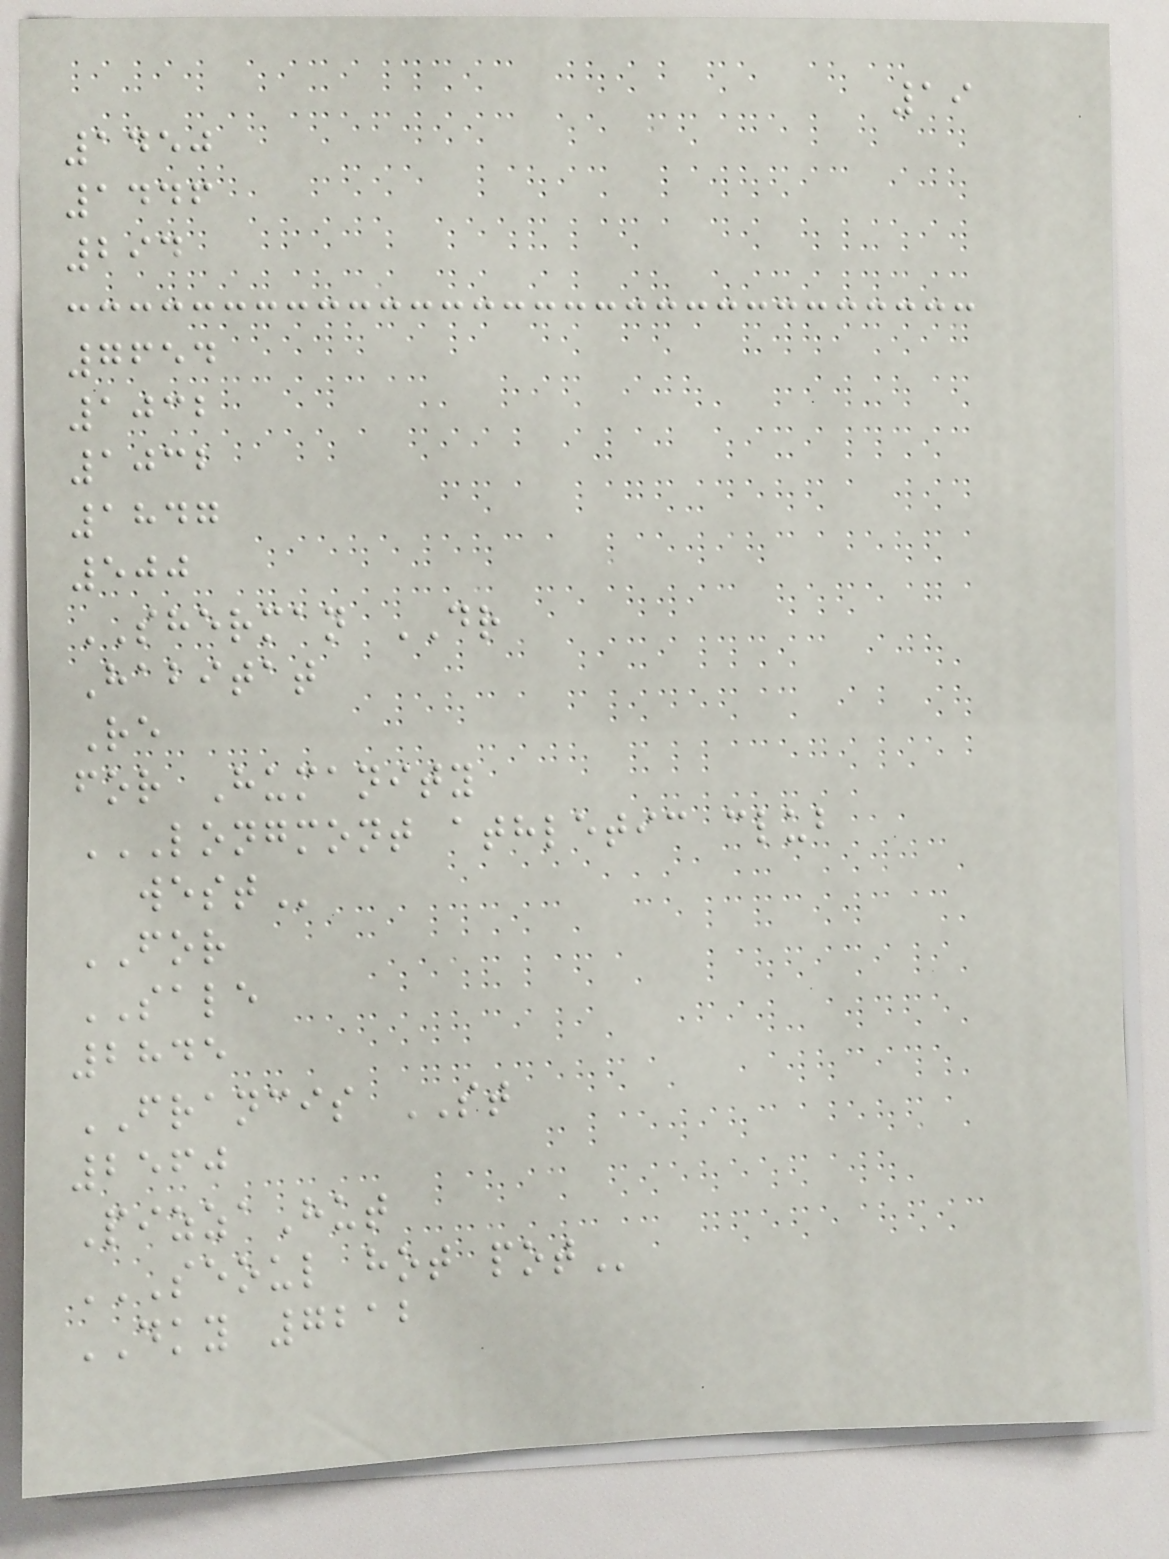19
1450
1446
294
7654
1032
1032
1847
500
SHERMAN DR
Habitat
Re
for Humanity
LONGMONT ATHLETIC CLUB
WEST
FOR
SALE
2845
FRANCIS ST
2560
PizzaHut
SEOUL HOT POT
DKY 7212
